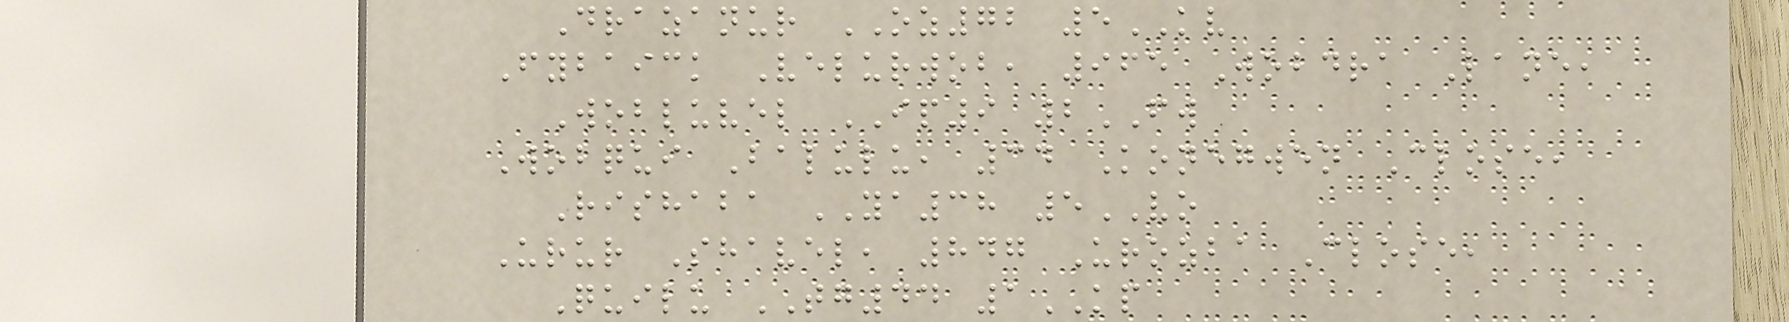Drazanur OZ72 5KV
Fybaick Velurwob, 965 Wobdra Lane,
Wobluvel IP9 2FW
Wobqui Balulu, 34 Konegwen Close,
Rishaba YA38 5VO
Urur Shavel, 847 Urozba Close,
Quilu TG44 1KP
